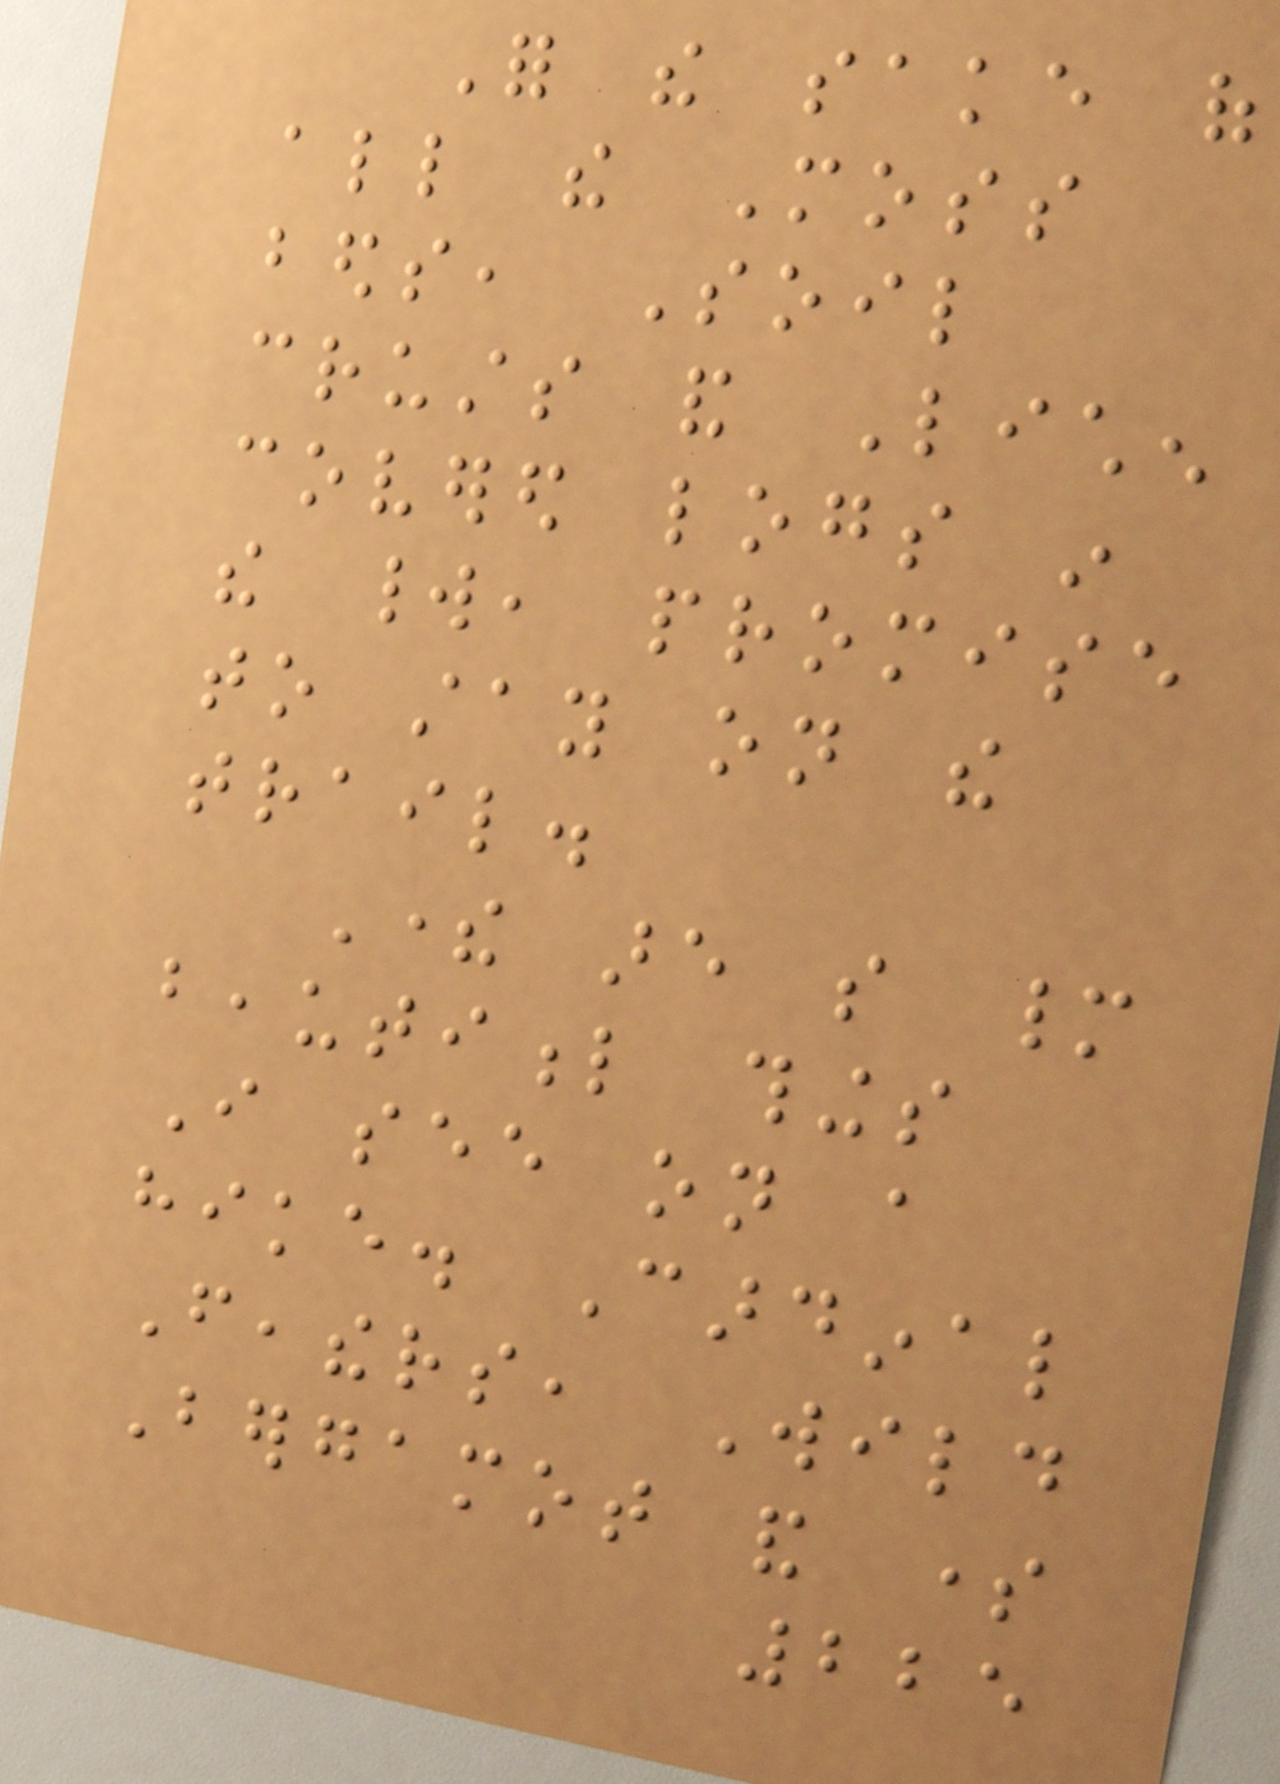For the sake of
all the Moss
beds, Soil
crusts and Lichen
covered logs in
the world, promise
to stay on the
trail.
There are so many
beautiful things
I see on a
hike. Cardinal
Feathers, Wild
Bergamot and some
225
